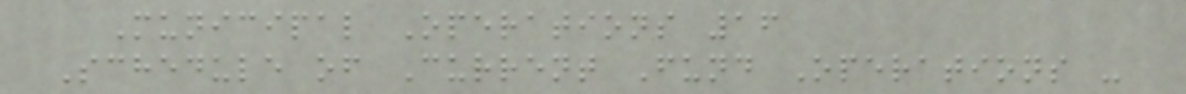Municipal Operations 16
Schedule of Current Fund Operations -
